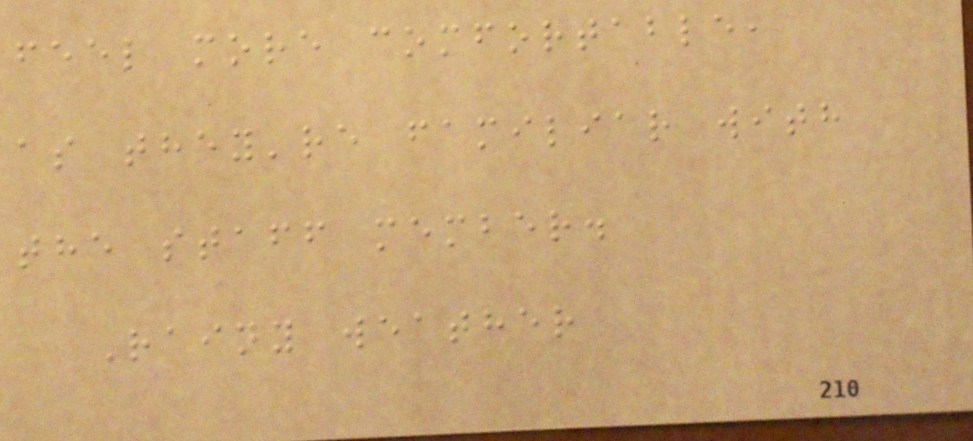feel more comfortable,
as they're familiar with
the staff member.
Rainy weather
